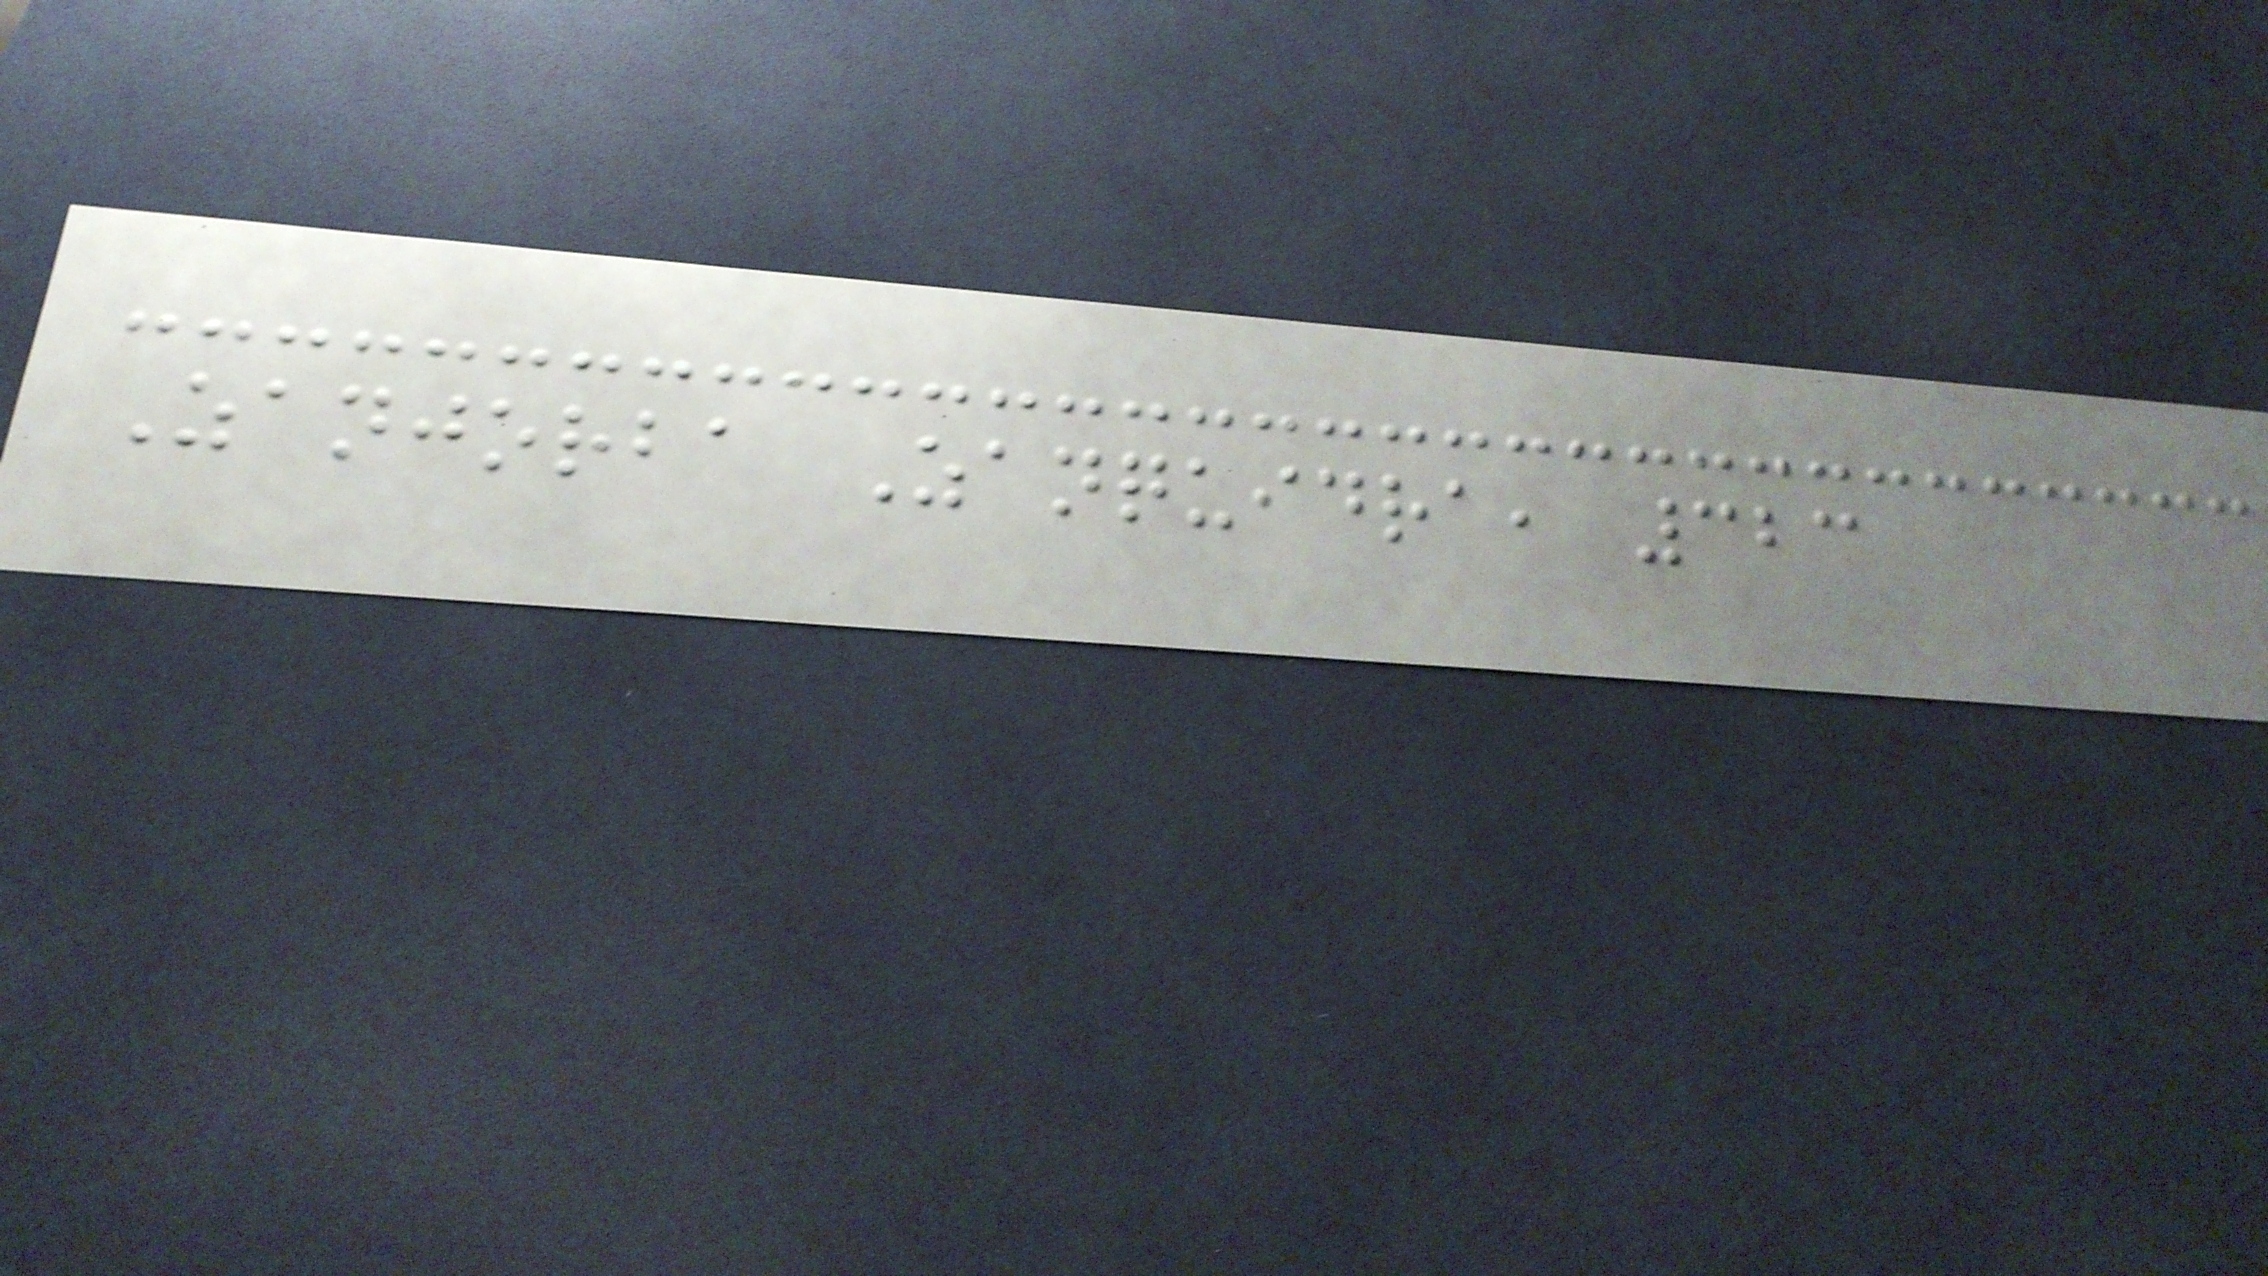Zanjorba Zanquidra, 323
